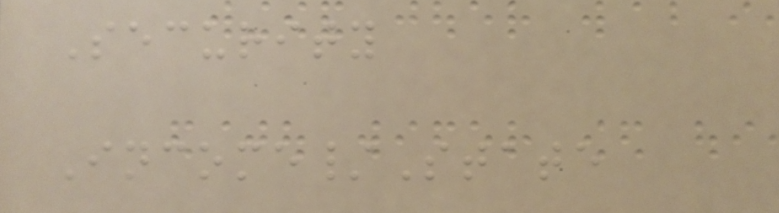Security
Income/State
